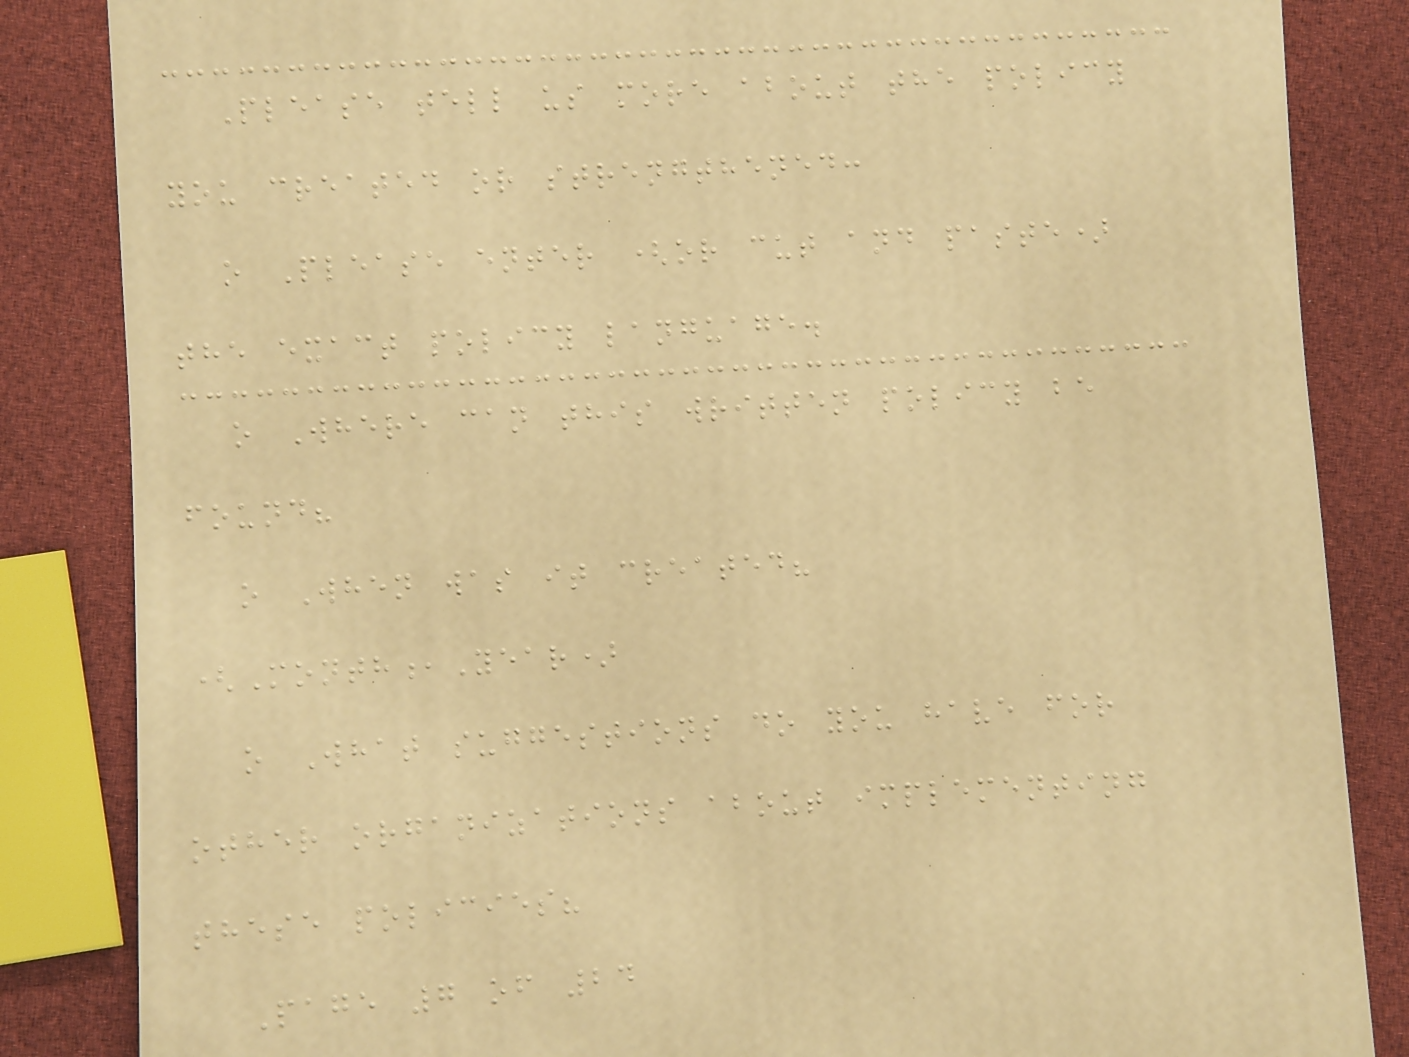Please tell us more about the policy
you created or strengthened:
o Please enter (or cut and paste)
the exact policy language.
o Where can this written policy be
found?
o When was it created?
(Month,Year)
o What suggestions do you have for
other organizations about implementing
these policies?
Page 7 of 24
